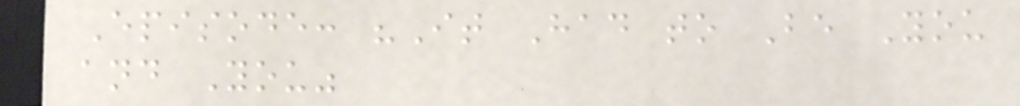Episode: "It Had to Be You
and You"
